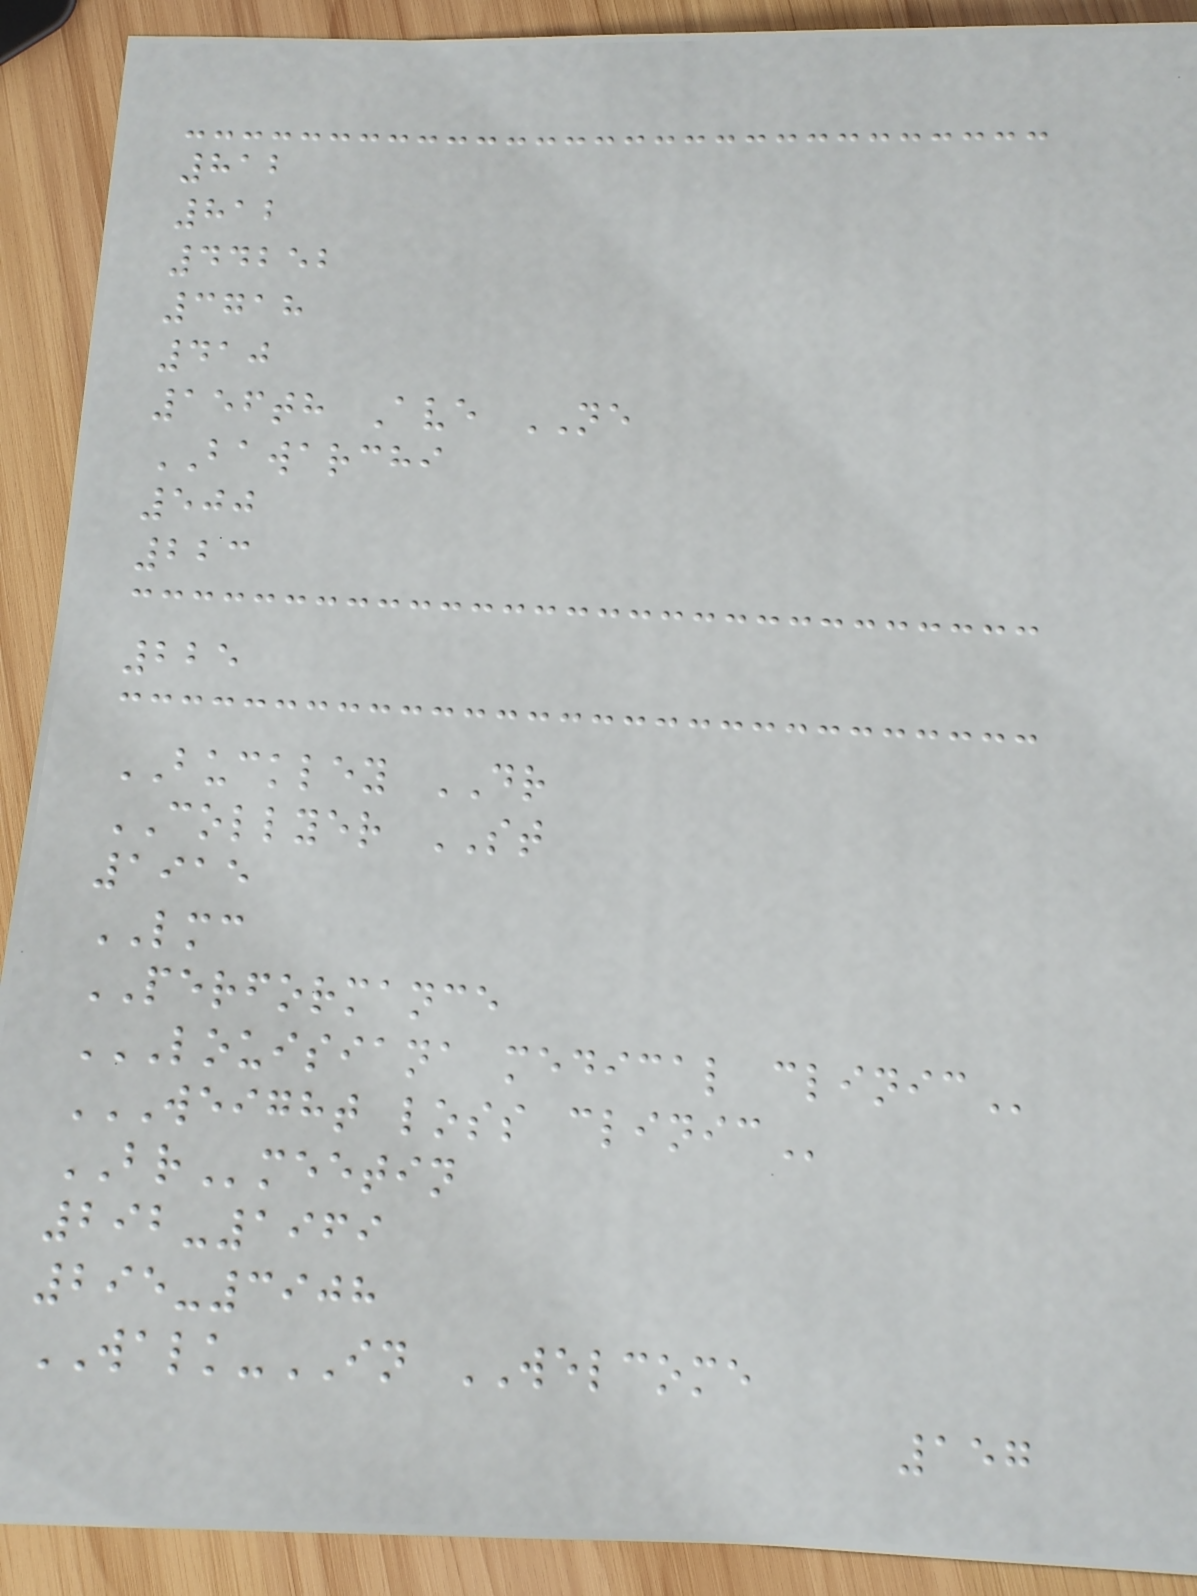812
812
44252
3718
410
156th Ave NE
BAWARCHI
500
223
225
BUCKLEY DR
COLLYER ST
1915
LMC
PERFORMANCE
LOUISIANA MEDICAL CLINIC
WEIGHT LOSS CLINIC
BRmeetin
292-1969
295-3908
WALK-IN WELCOME
157
